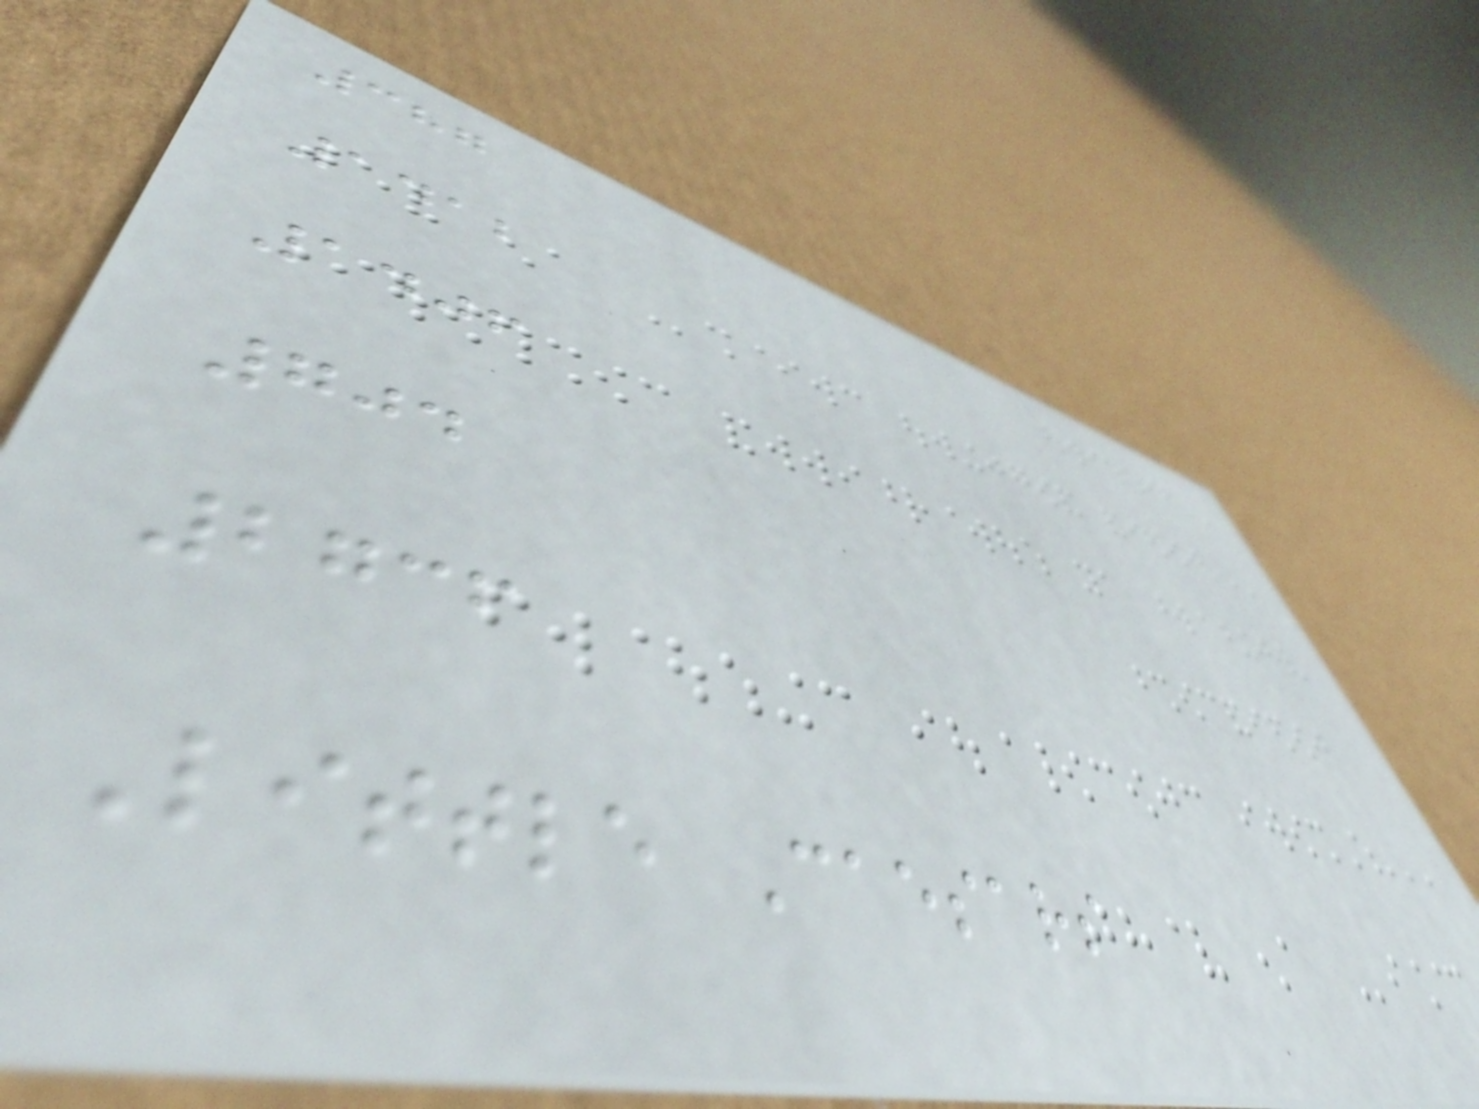387
1412
1406
704
2736
Little Caesars
